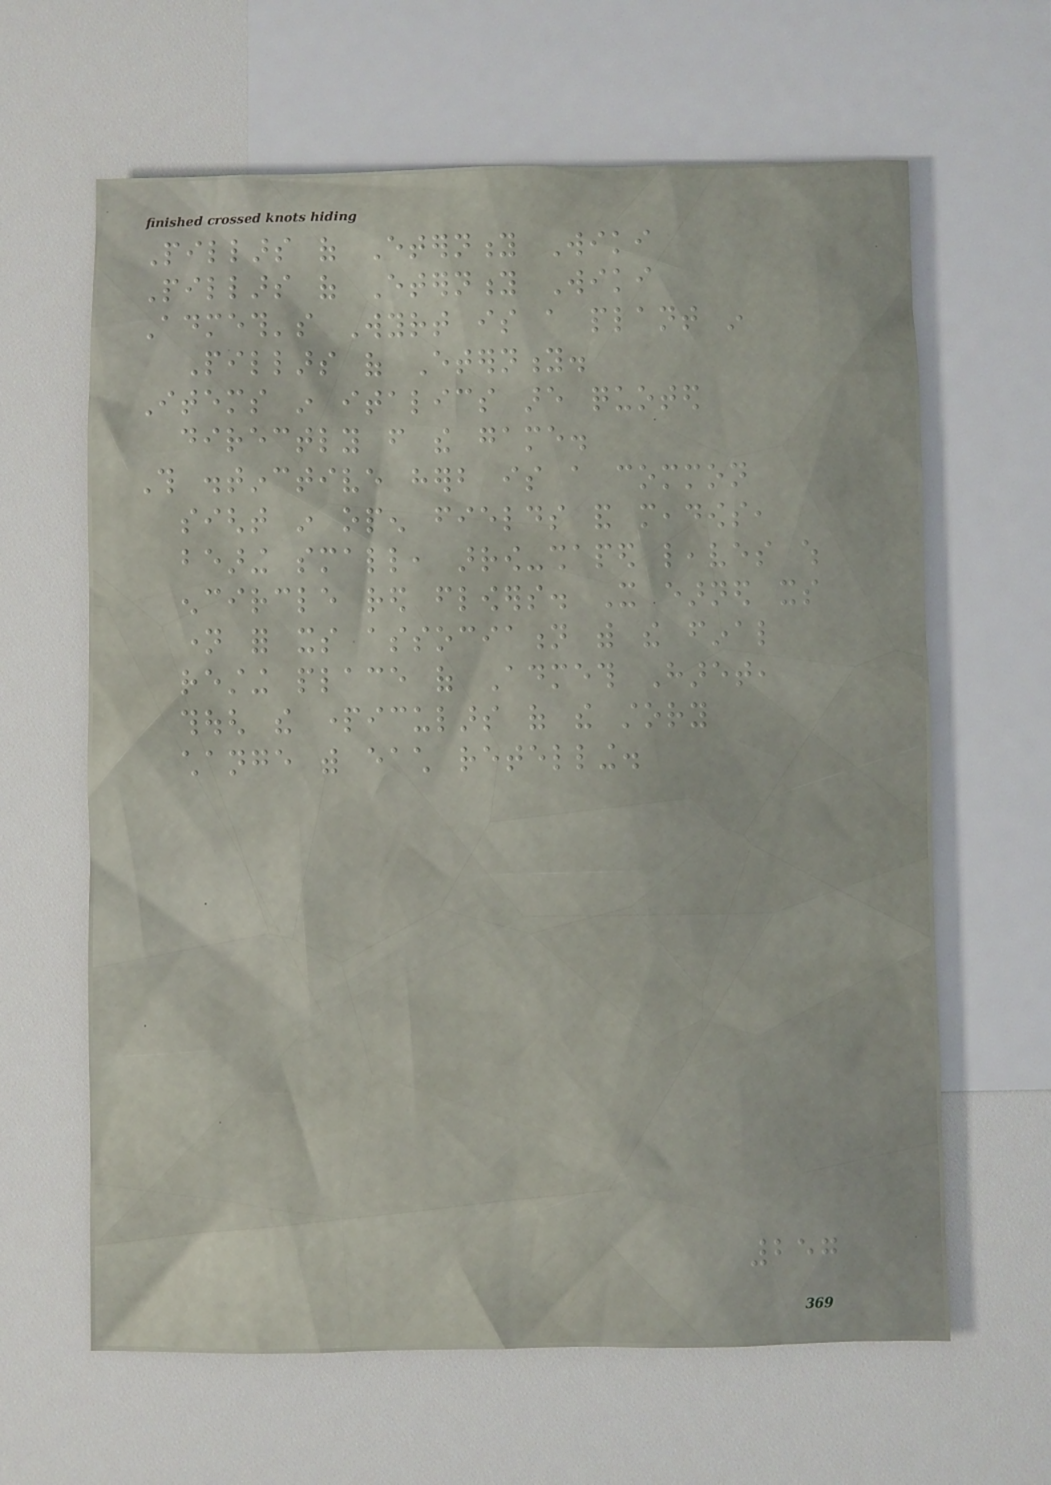Pillars of Eternity Wiki
Pillars of Eternity Wiki
Admeth's Wyrt is a plant in
Pillars of Eternity.
Items in italics are quoted
directly from the game.
This distinctive herb is a common
sight in open fields and meadows,
bearing small, arrow-shaped leaves which
encircle red flowers. It earned its
name for its association with the final
resting place of Admeth Haret,
though the particulars of the story
change with each retelling.
257
